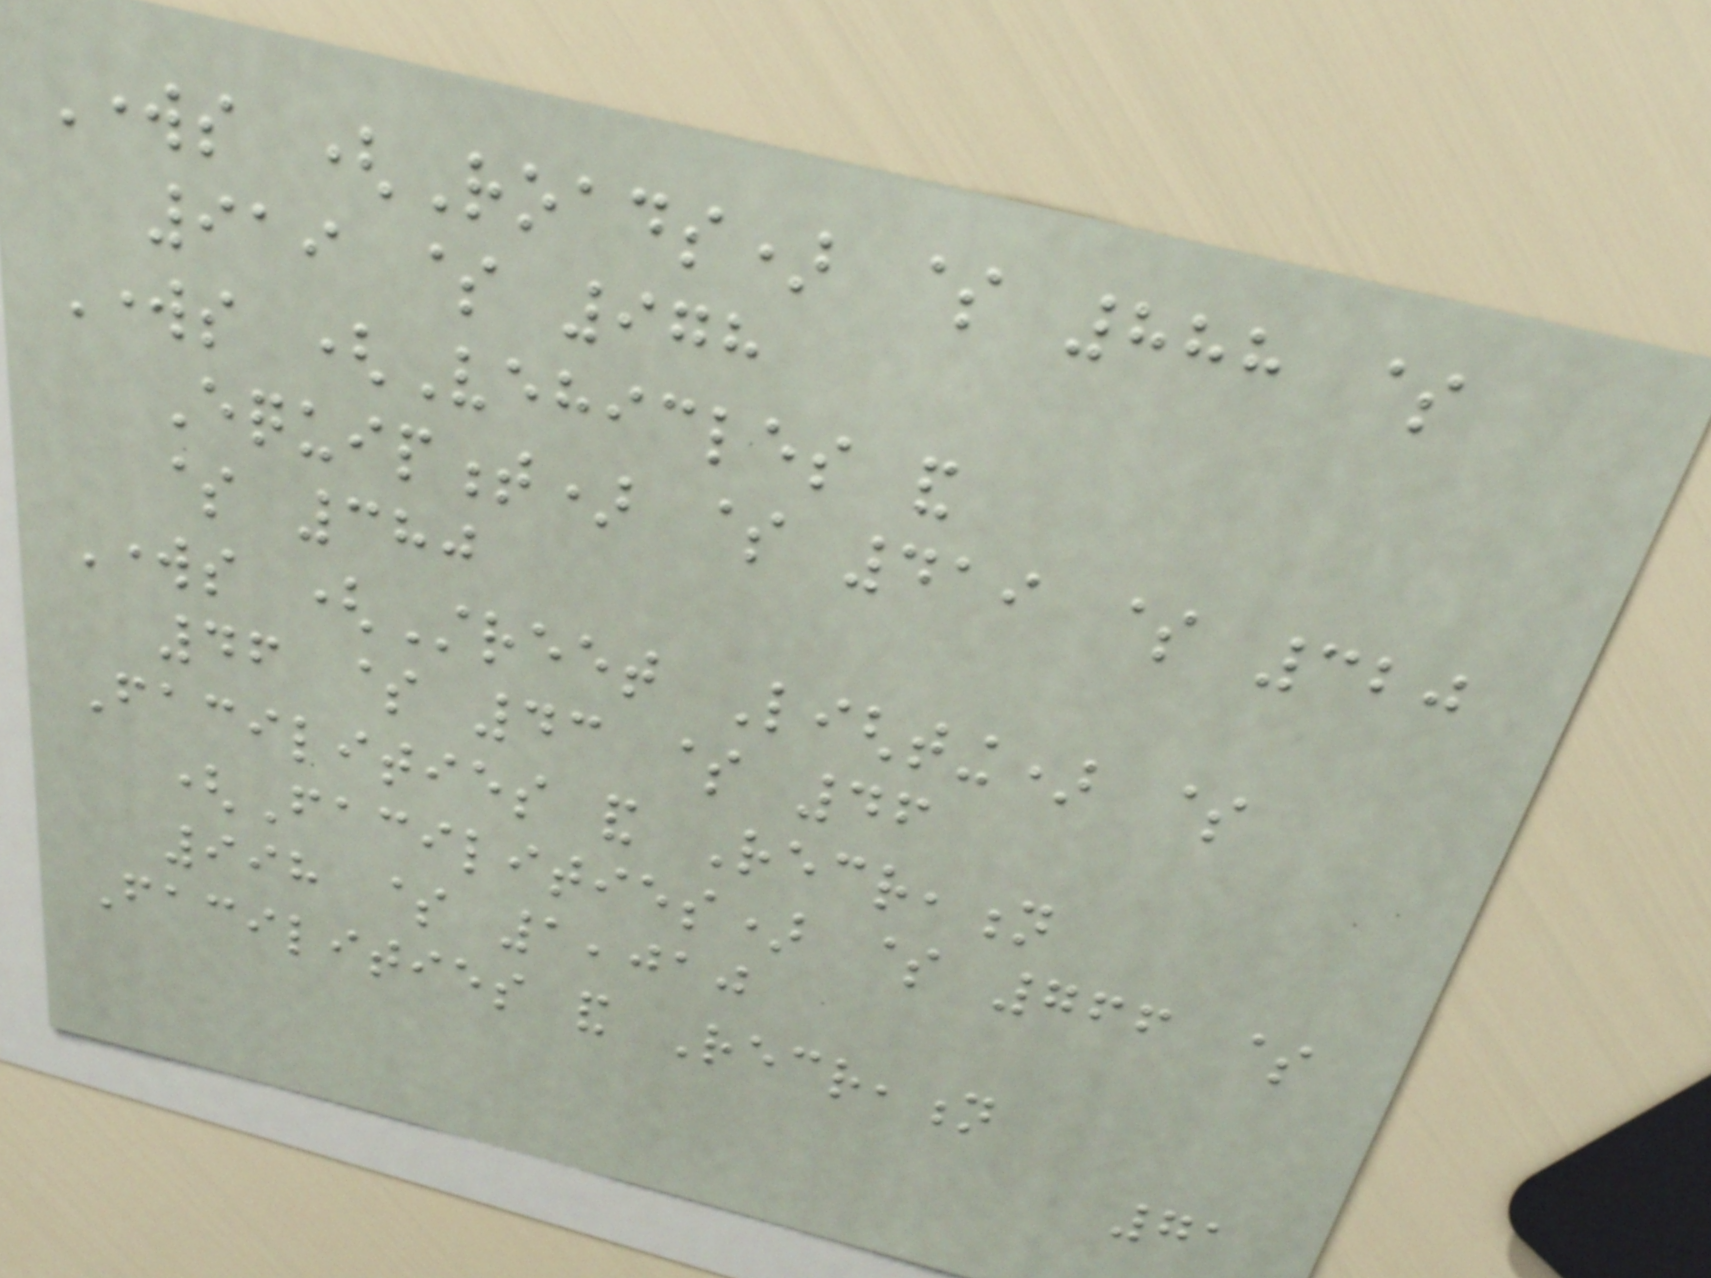Works (Roads) $ 888 $
919 $ 978
Works (Vehicles and
Equipment) $ 419 $ 320
$ 380
Works (Street Lighting) $
46 $ 43 $ 46
Facilities and Recreation
(Facilities) $ 766 $
998 $ 1,010
Facilities and Recreation
71
